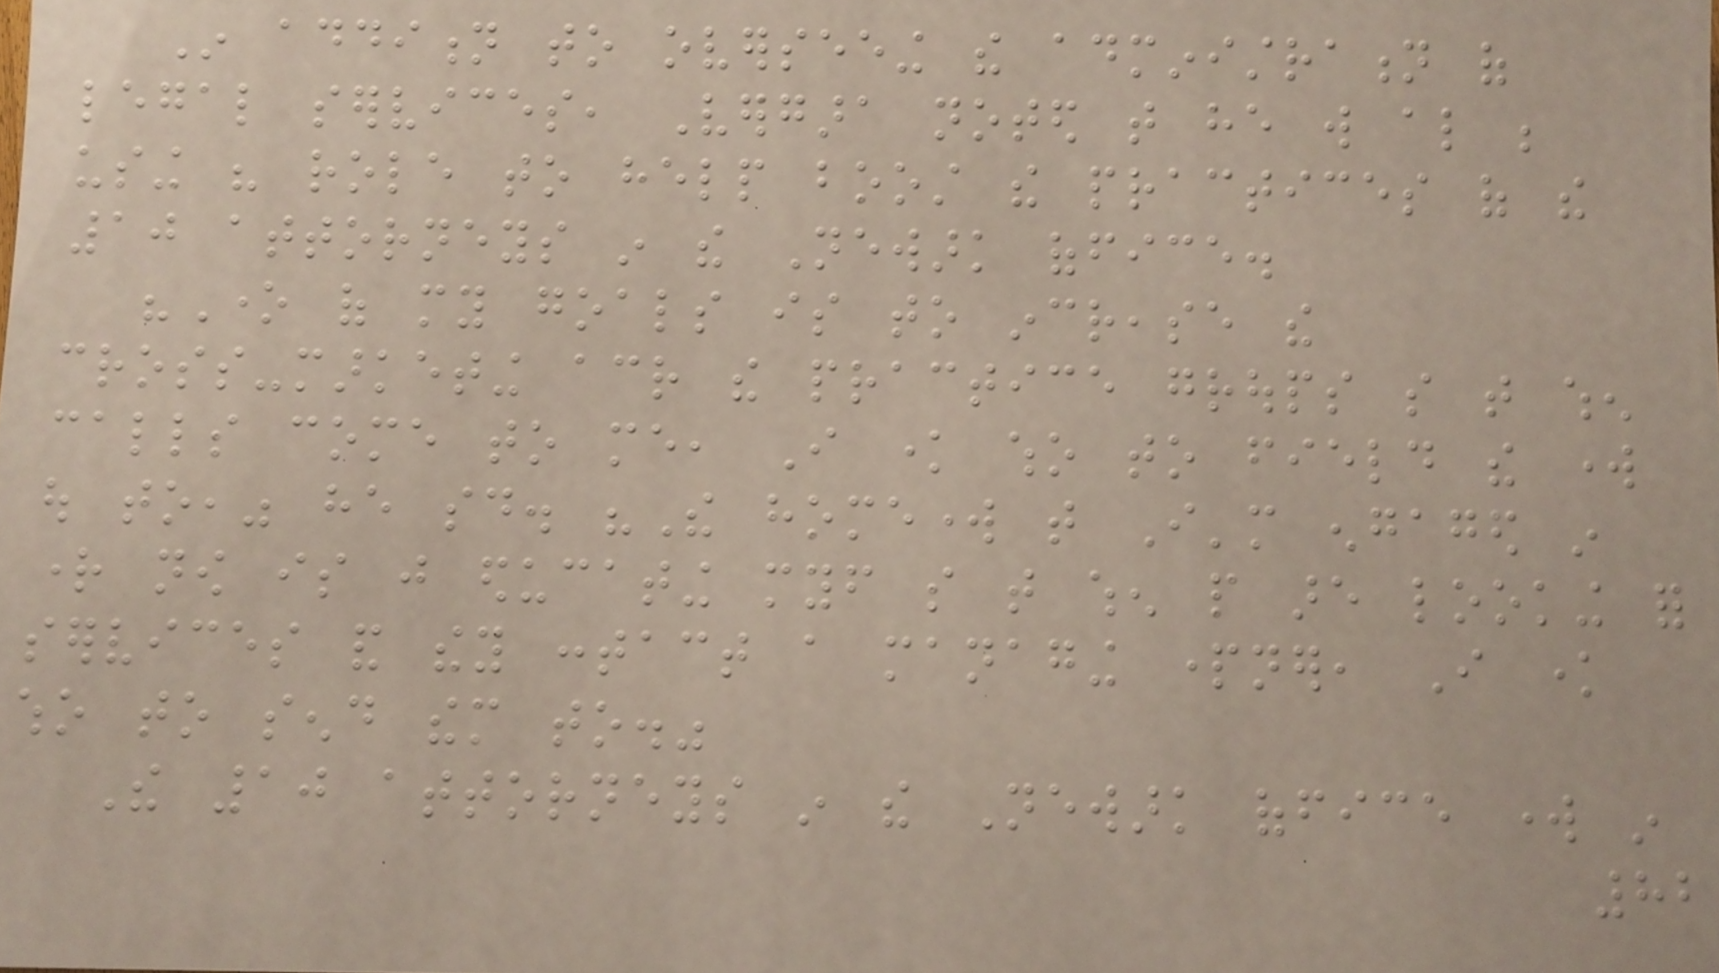In addition to overseeing the administration of
legal services, Vergara noted that he will also be
using his role to help boost the practices of the
10 attorneys in the Newark office.
"One of my goals is to increase the
cross-marketing across the practice groups so that when
calls come to me, I know who to field the work
out to," he said. "The homework that I'm engaged in
right now is just educating myself so that when people are looking for
services and they contact a managing partner, I know
who to send them to."
The 10 attorneys in the Newark office work in
82
